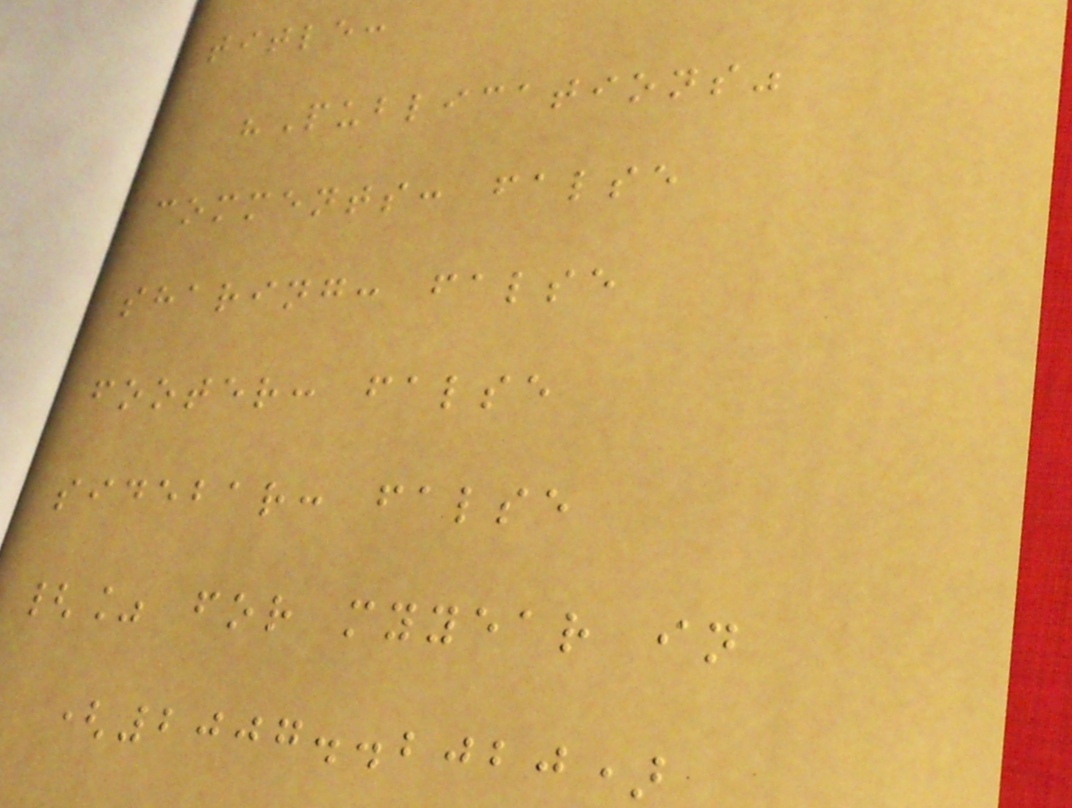title:
"Publications"
comments: false
sharing: false
footer: false
sidebar: false
{% for myyear in
(2007..2020)
